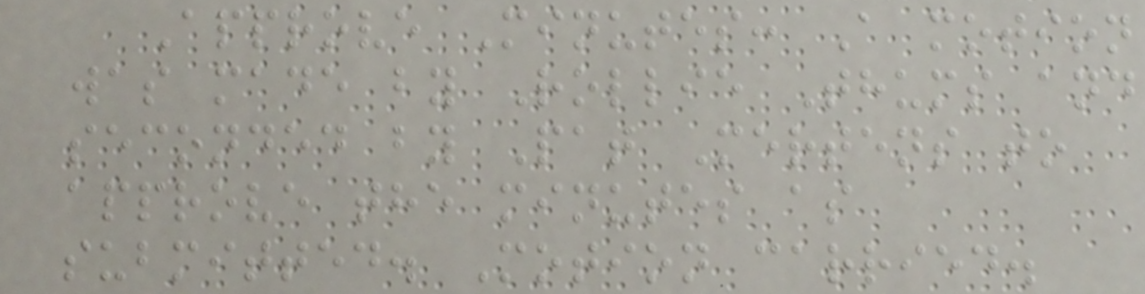Approve Minutes: A motion
was made by Rollie Thums and
seconded by Pat Mertens to
approve the minutes as
submitted. Motion carried.
